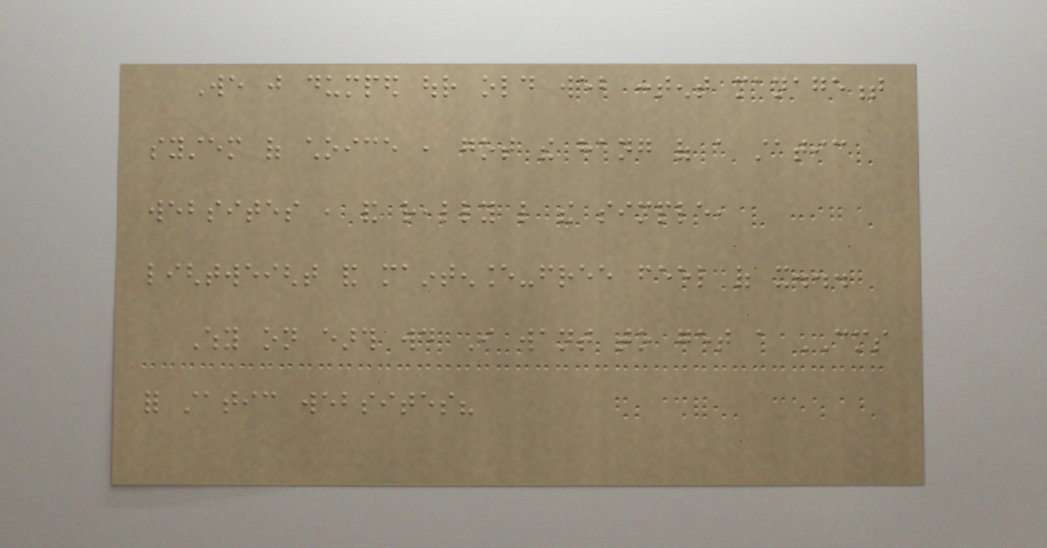We just dumped our old web content management
system of choice , got the hang of a static
websites , and really like the simple,
lightweight and maintenance-free feel of it...
Why on earth would I want to get a CMS
for static websites?
